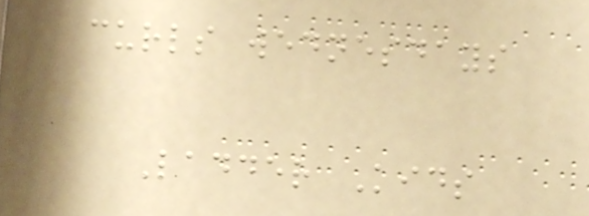curls wednesdays
Ladder Kids
